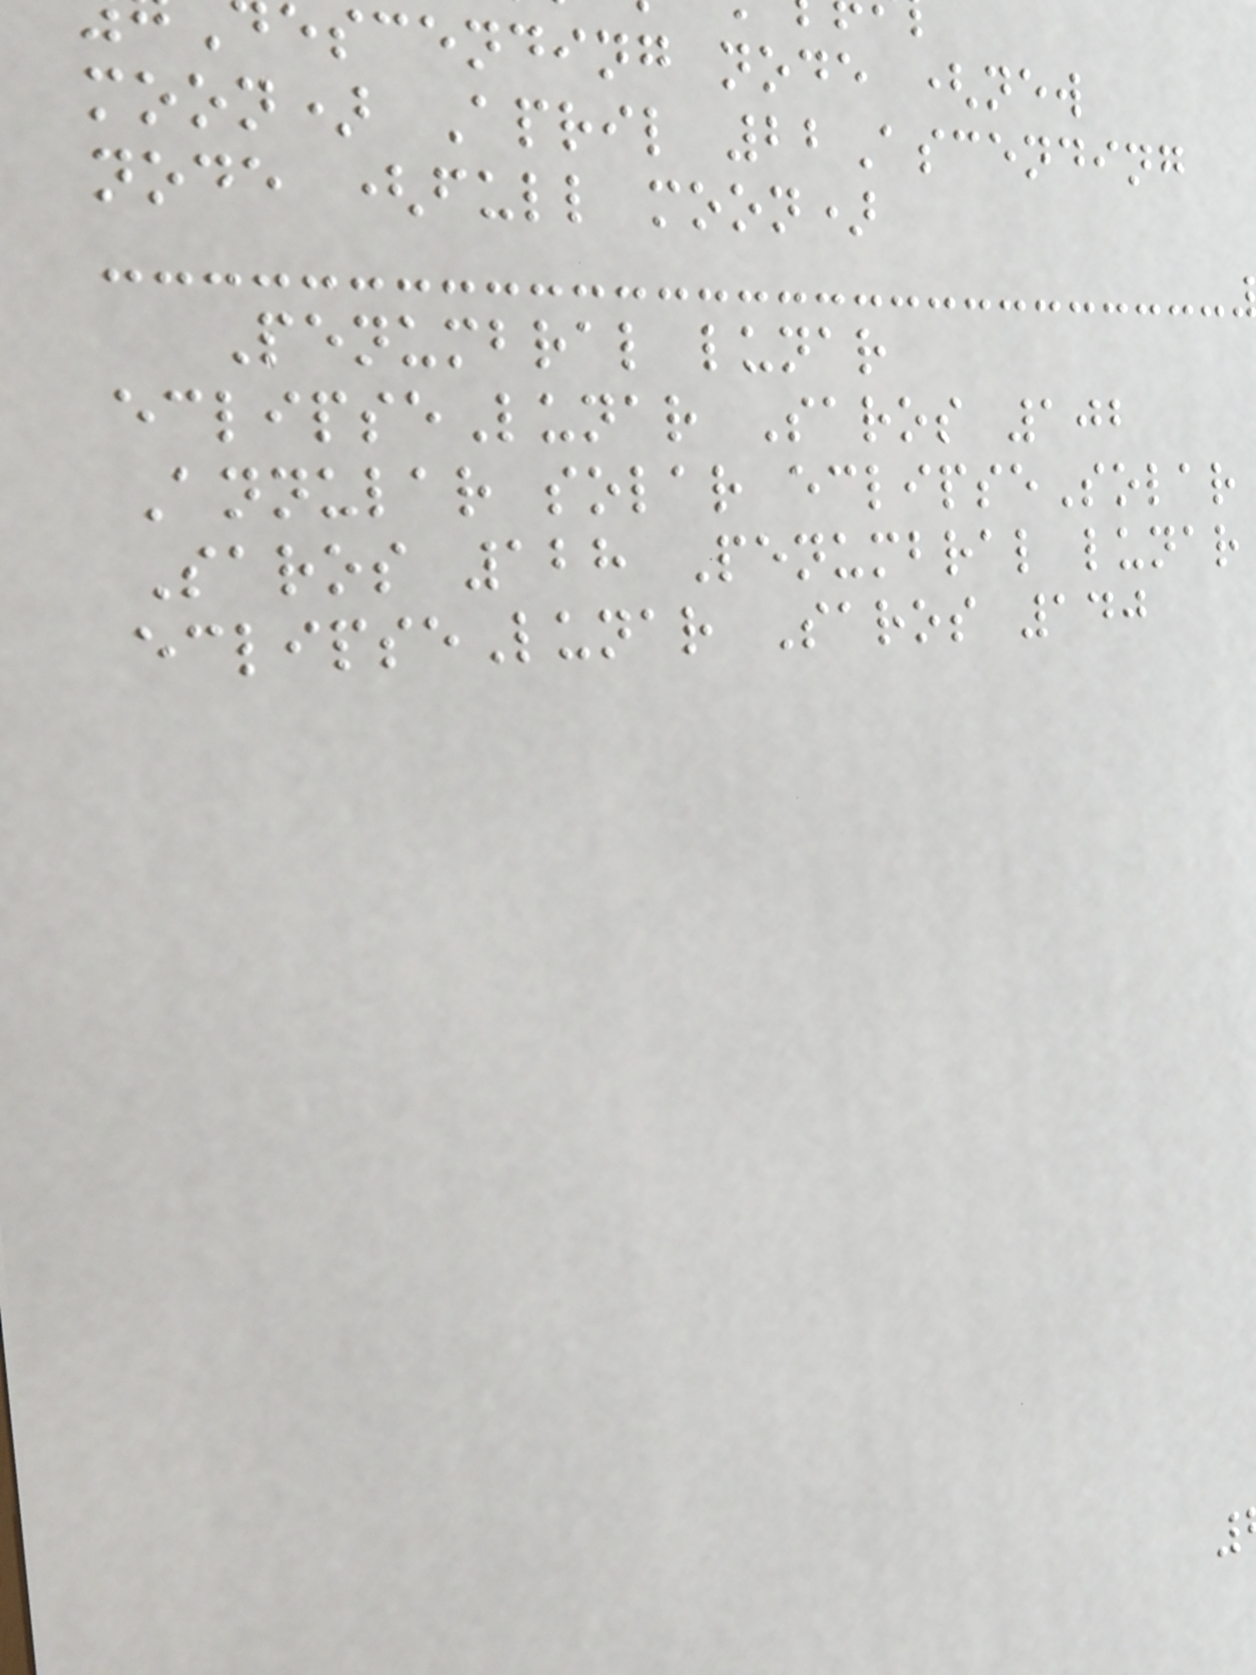escending node (new
moon) April 22Ascending
node (full moon)
Penumbral lunar
eclipseLunar Saros 102
Annular solar eclipseSolar
Saros 128 Penumbral lunar
eclipseLunar Saros 140
